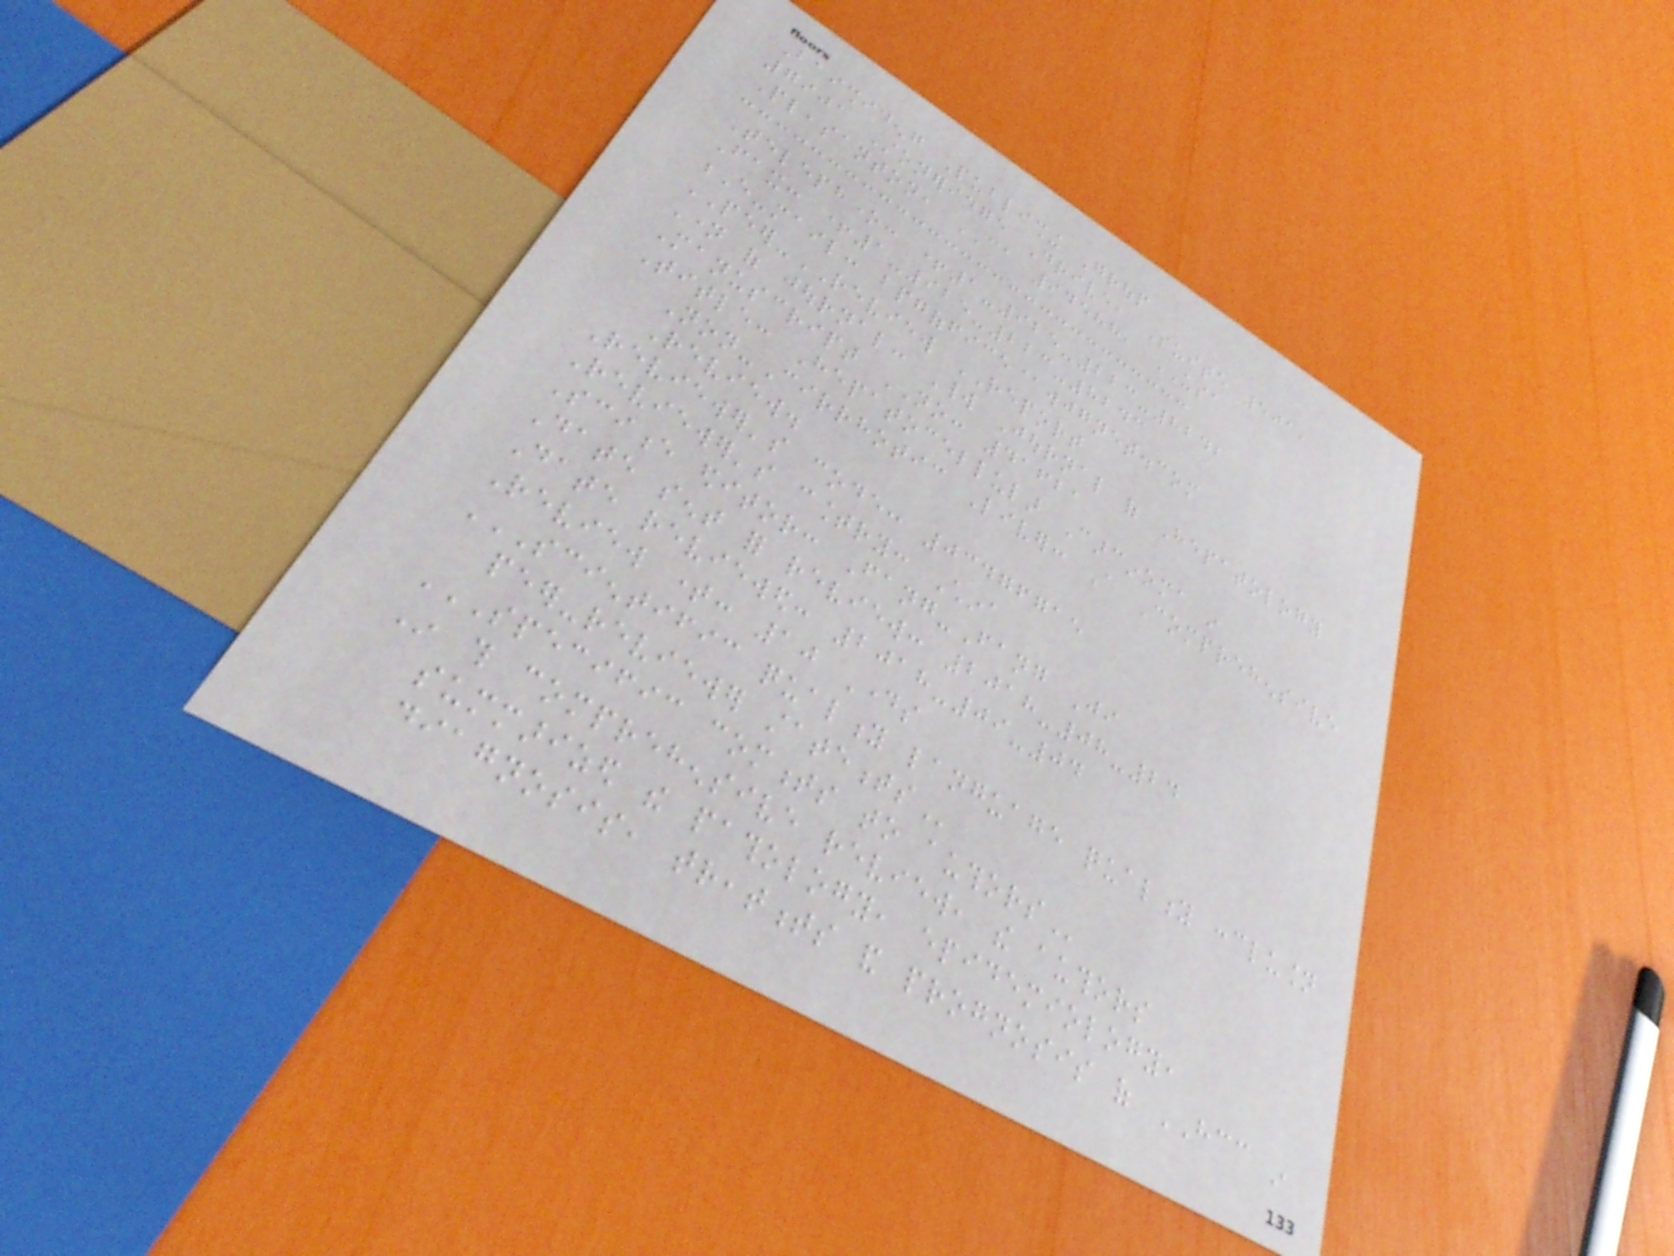Baishideng Publishing Group
7901 Stoneridge Drive, Suite 501,
Pleasanton, CA 94588, USA
Telephone: +1-925-223-8242
Fax: +1-925-223-8243
E-mail: bpgoffice@wjgnet.com
PEER-REVIEW REPORT
Name of journal: World Journal of Hepatology
Manuscript NO: 41621
Title: Hepatocellular Carcinoma in
Non-Cirrhotic Liver: A Comprehensive
Review.
Reviewer's code: 03476715
Reviewer's country: China
Science editor: Fang-Fang Ji
Date sent for review: 2018-08-24
Date reviewed: 2018-09-04
Review time: 10 Days
SCIENTIFIC QUALITY LANGUAGE QUALITY CONCLUSION
PEER-REVIEWER STATEMENTS
SPECIFIC COMMENTS TO AUTHORS
In this comprehensive review, the authors
summarized the pathology, epidemiology,
diagnosis, treatments and prognosis of HCC in
